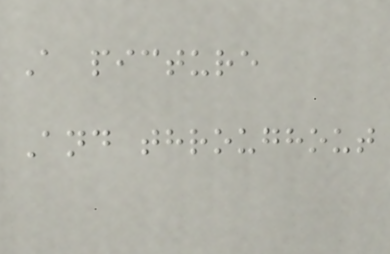A picture
And throughout
